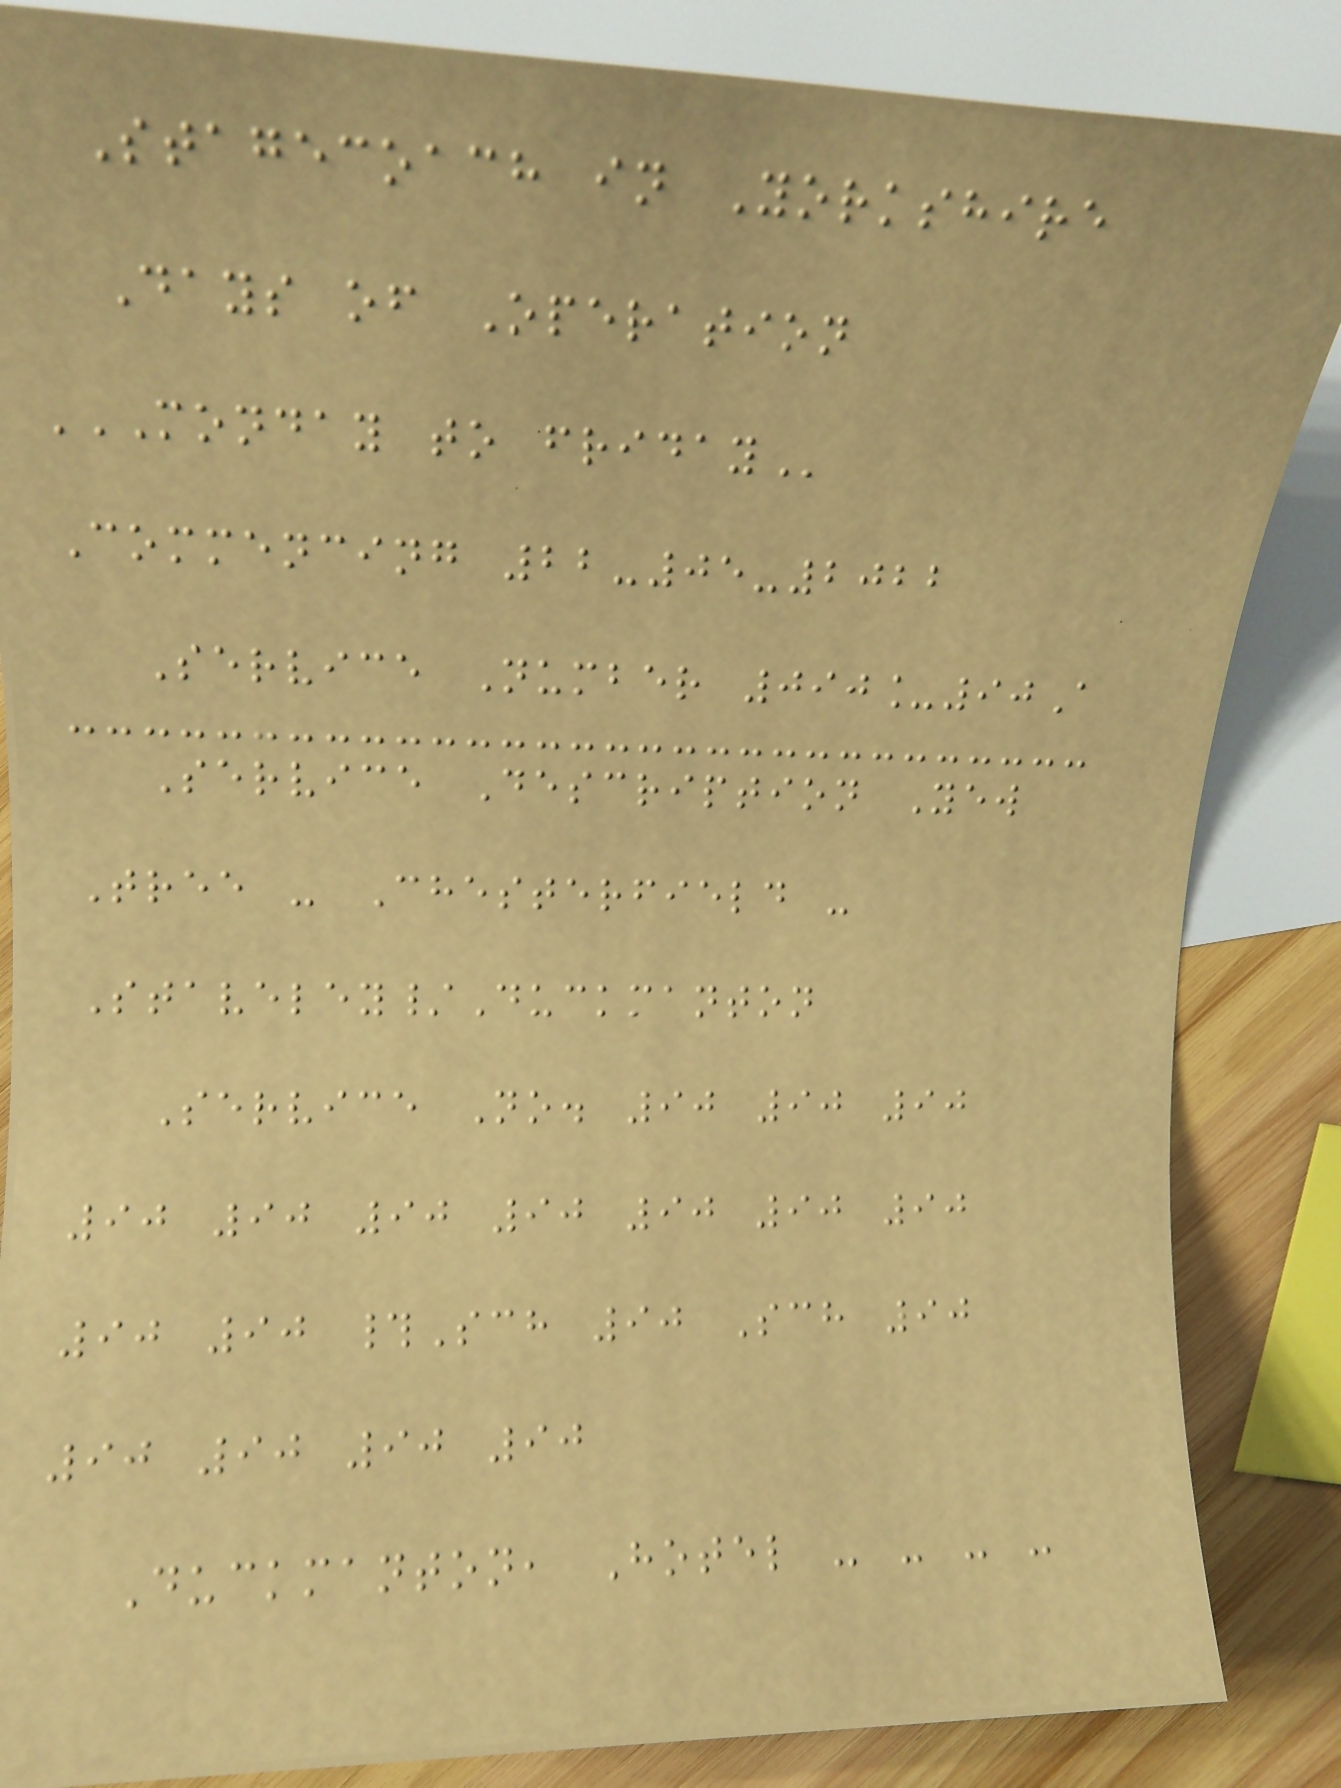Stagecoach in Yorkshire
Days of Operation
MONDAY TO FRIDAY
Commencing 22-05-2022
Service Number 090_90A
Service Description Yew
Tree - Chesterfield -
Staveley/Duckmanton
Service No. 90 90 90
90 90 90 90 90 90 90
90 90 #Sch 90 Sch 90
90 90 90 90
Duckmanton, Hotel - - - -
